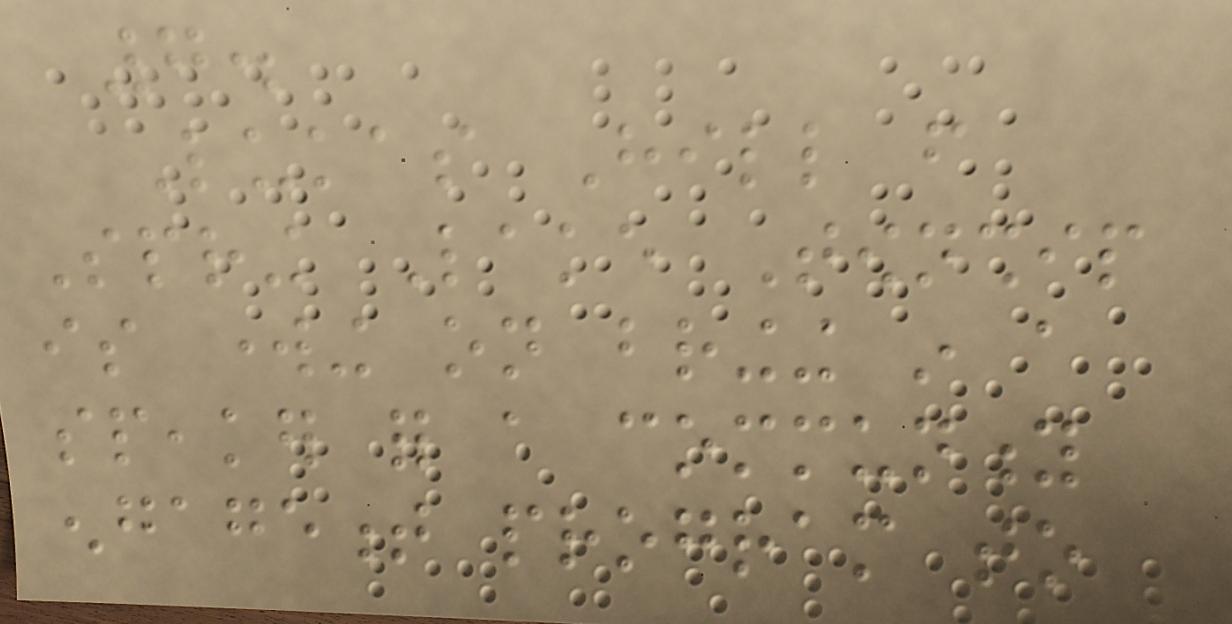7.
Lukas Hill from
Spring Lake Township
is working on bringing in a
speaker for a community
engagement program to
